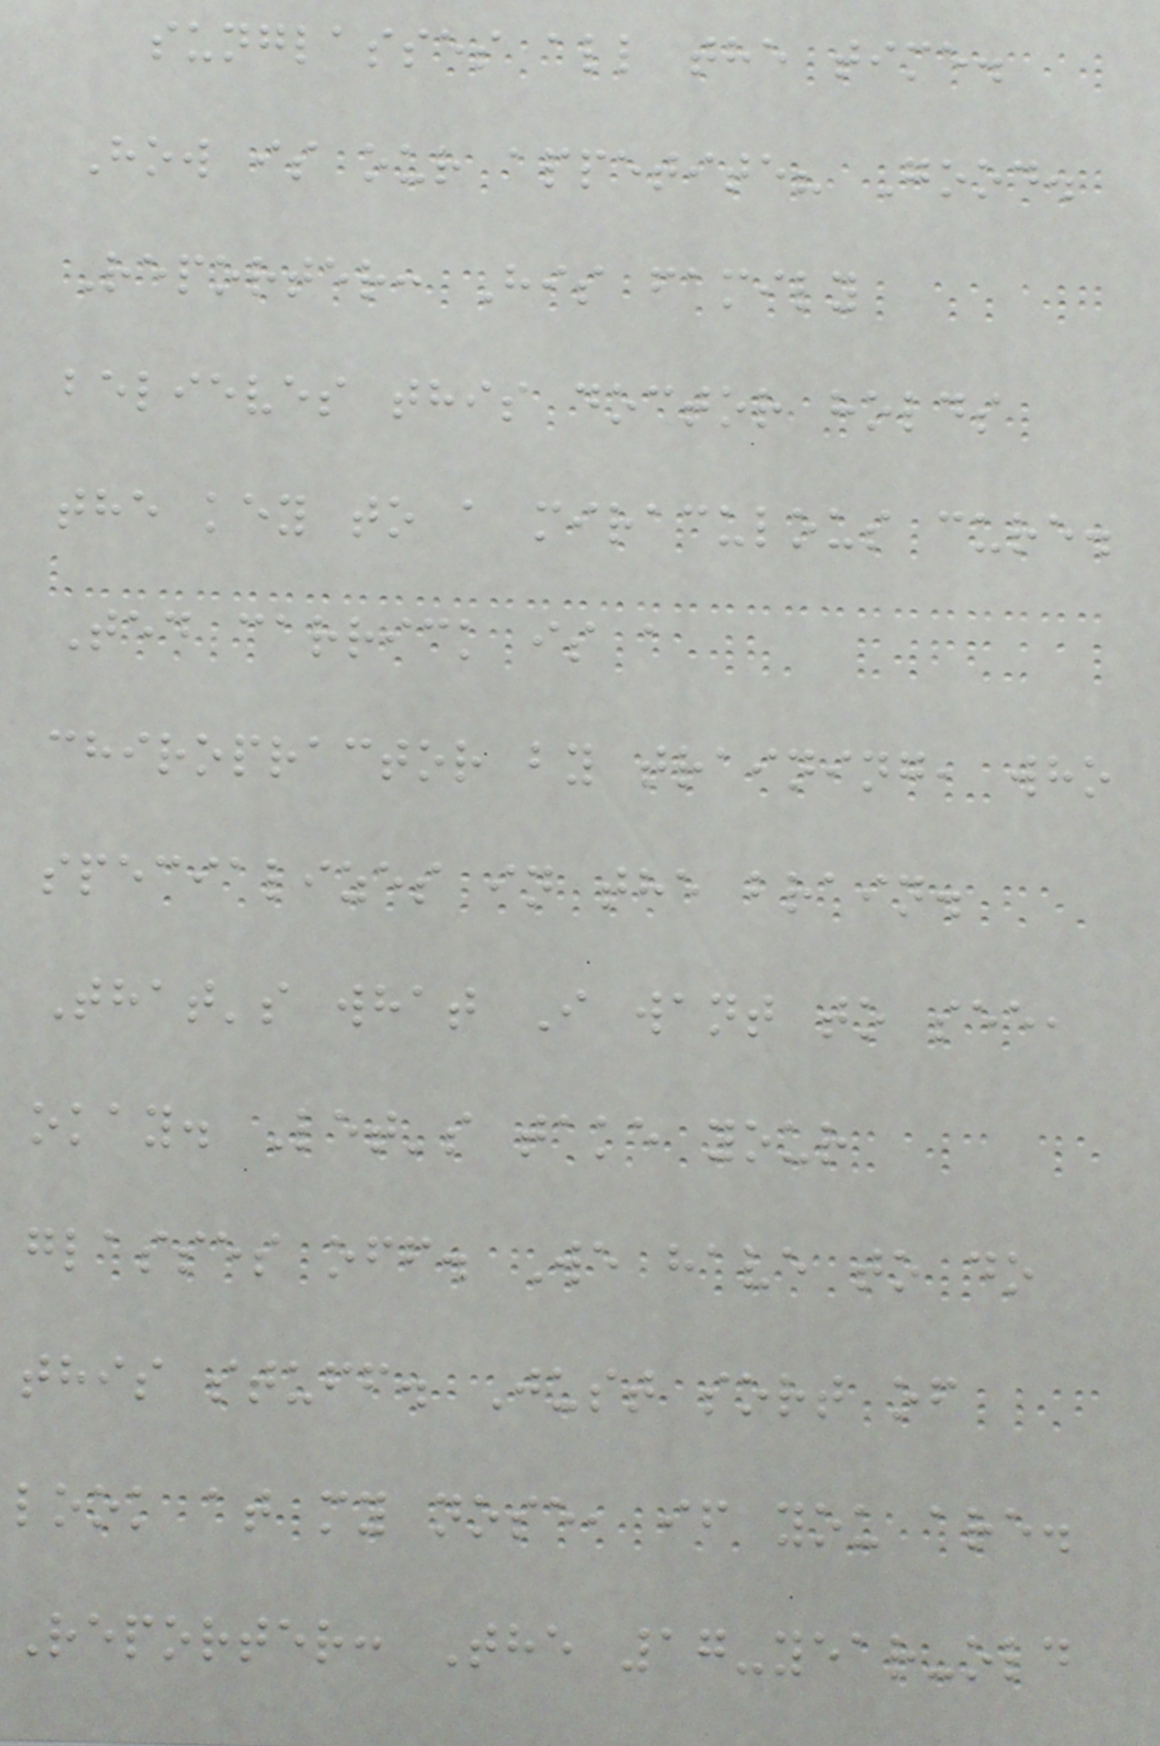sunglasses all the time.
How is our appetite? Good.
Reporter: His family
believes this doctor holds
the key to a miraculous cure.
Ted carrick is a
chiropractor by training, who
specializes in the brain.
That's what I want to see,
okay. Let's take your
glasses off. We have to do
this stuff. Just sort of
look at my nose, if you are.
Reporter: The 17-year-old
